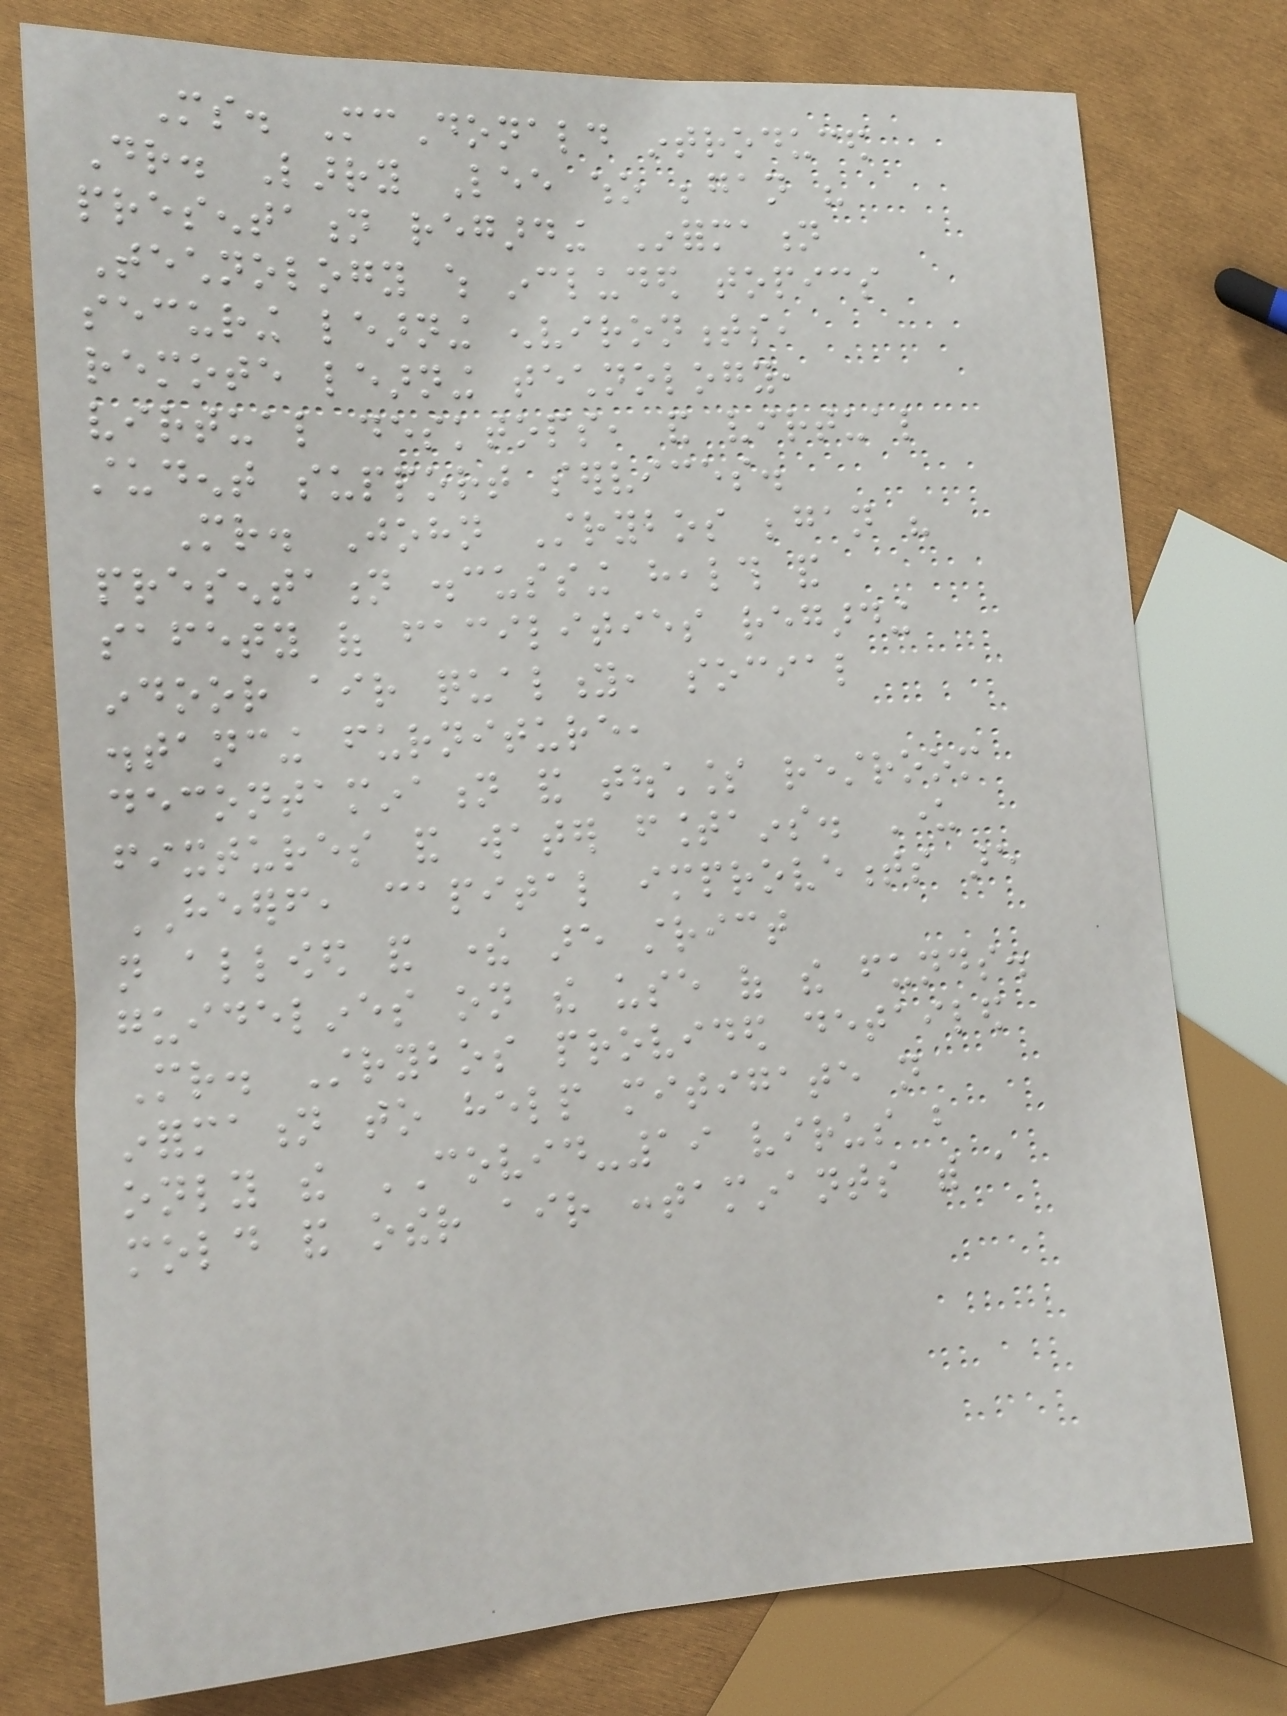Ms. McDonald introduced
Dr. Larry Lee who began his
presentation regarding Information
Technology which included topics
securing learning environments,
remote learning technology,
virtual desktops, and virtual
student support services.
Mr. John Strybos began his
presentation discussing health and
safety of facilities regarding
indoor air quality, social
distancing furniture,
decontamination and touchless restroom
fixtures and water fountains. Under
HEERF, capital improvements are
not allowed and there are strict
guidelines on the use of the funds.
Mr. Strybos provided detailed
information to help mitigate not
only the COVID-19 virus but
mold and other air contaminants with a
